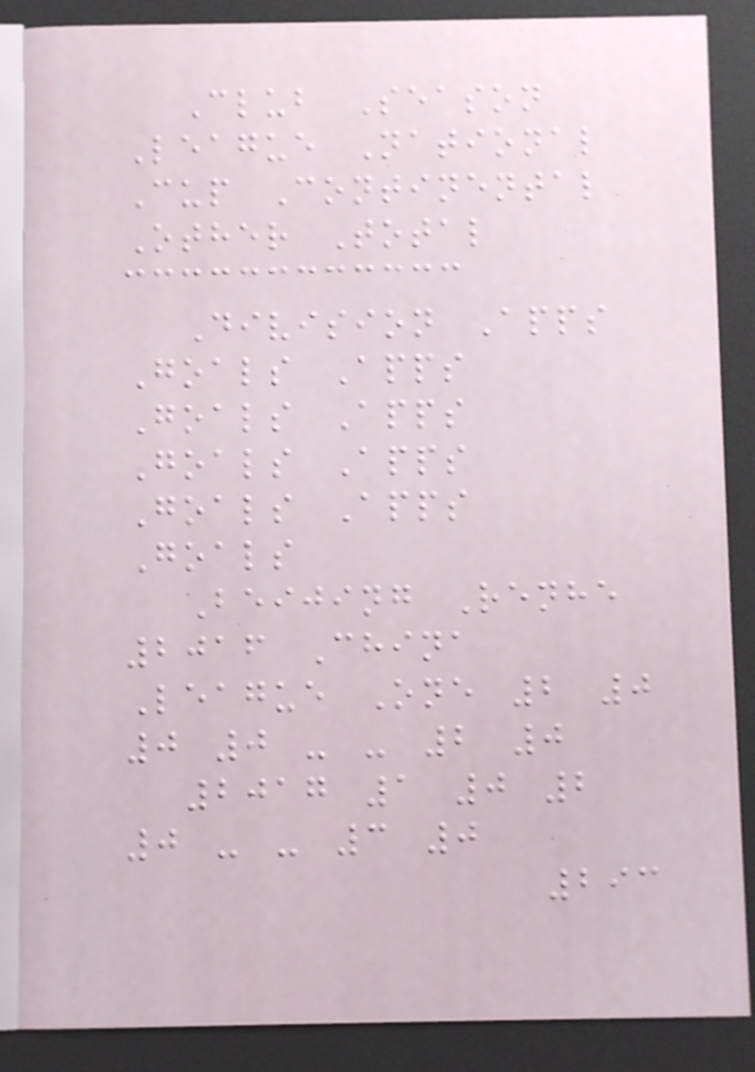Club Season
League National
Cup Continental
Other Total
Division Apps
Goals Apps
Goals Apps
Goals Apps
Goals Apps
Goals
Beijing Renhe
2016 China
League One 2 0
0 0 - - 2 0
2017 1 0 2
0 - - 3 0
293
